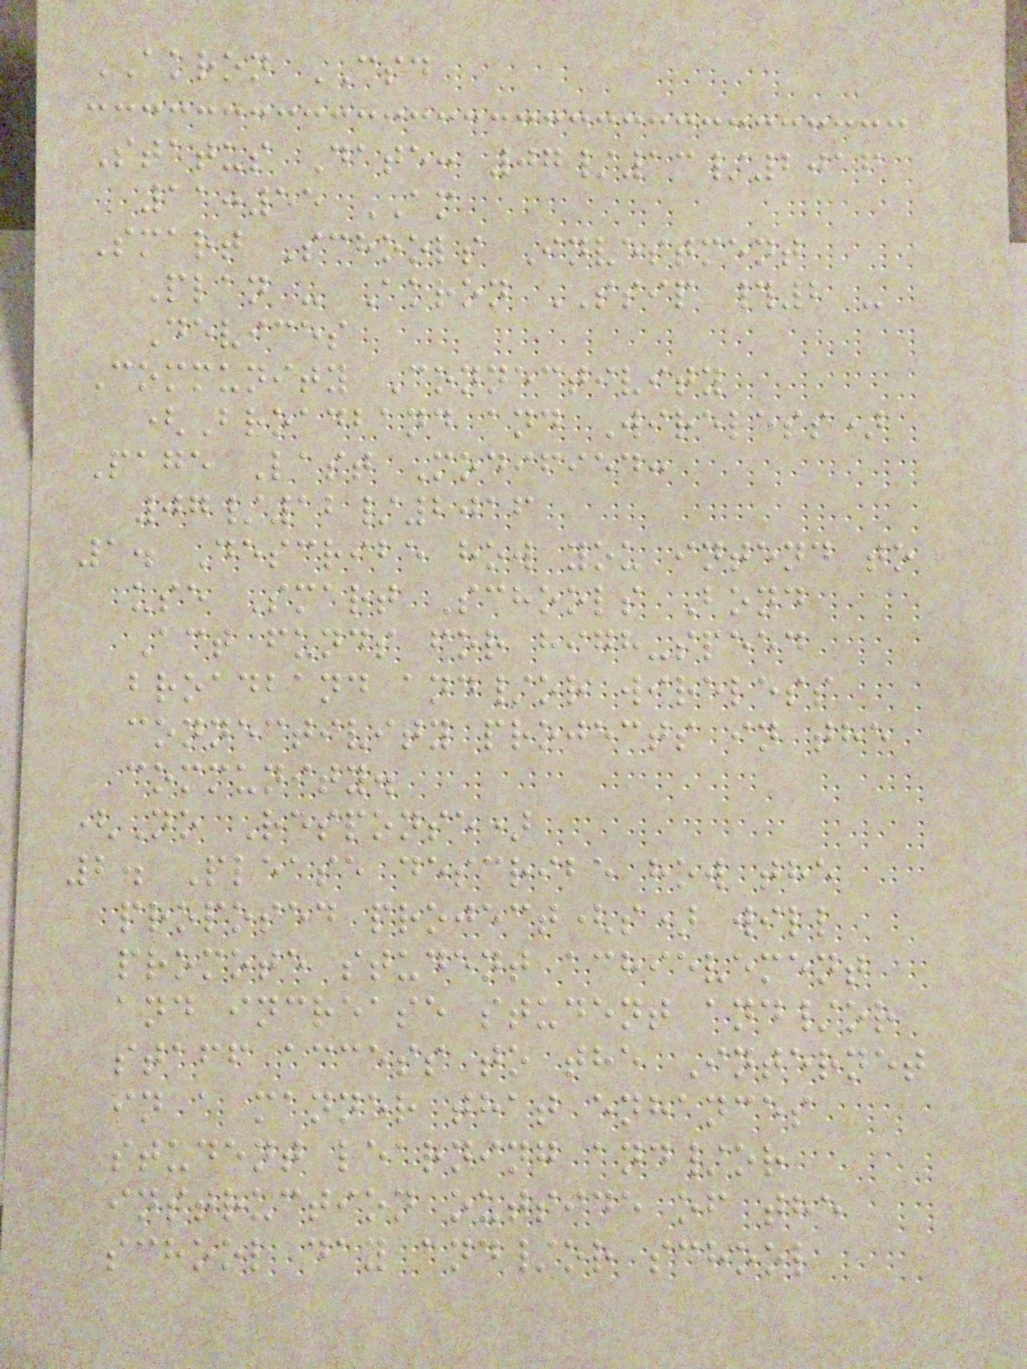AKRON CSD
Status Date: 07/13/2016
11:55 AM
Smart Schools Investment
Plan - Akron SSIP #2 -
Devices
Community Connectivity
(Broadband and Wireless)
Page Last Modified:
07/12/2016
1. Describe how you intend to
use Smart Schools Bond
Act funds for high-speed
broadband and/or wireless
connectivity projects in the
community.
(No Response)
2. Please describe how the
proposed project(s) will
promote student achievement
and increase student and/or
staff access to the Internet
in a manner that enhances
student learning and/or
instruction outside of the
school day and/or school
